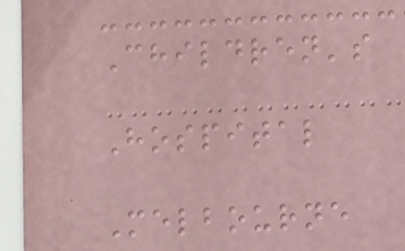Children's
Hospital
Melbourne
